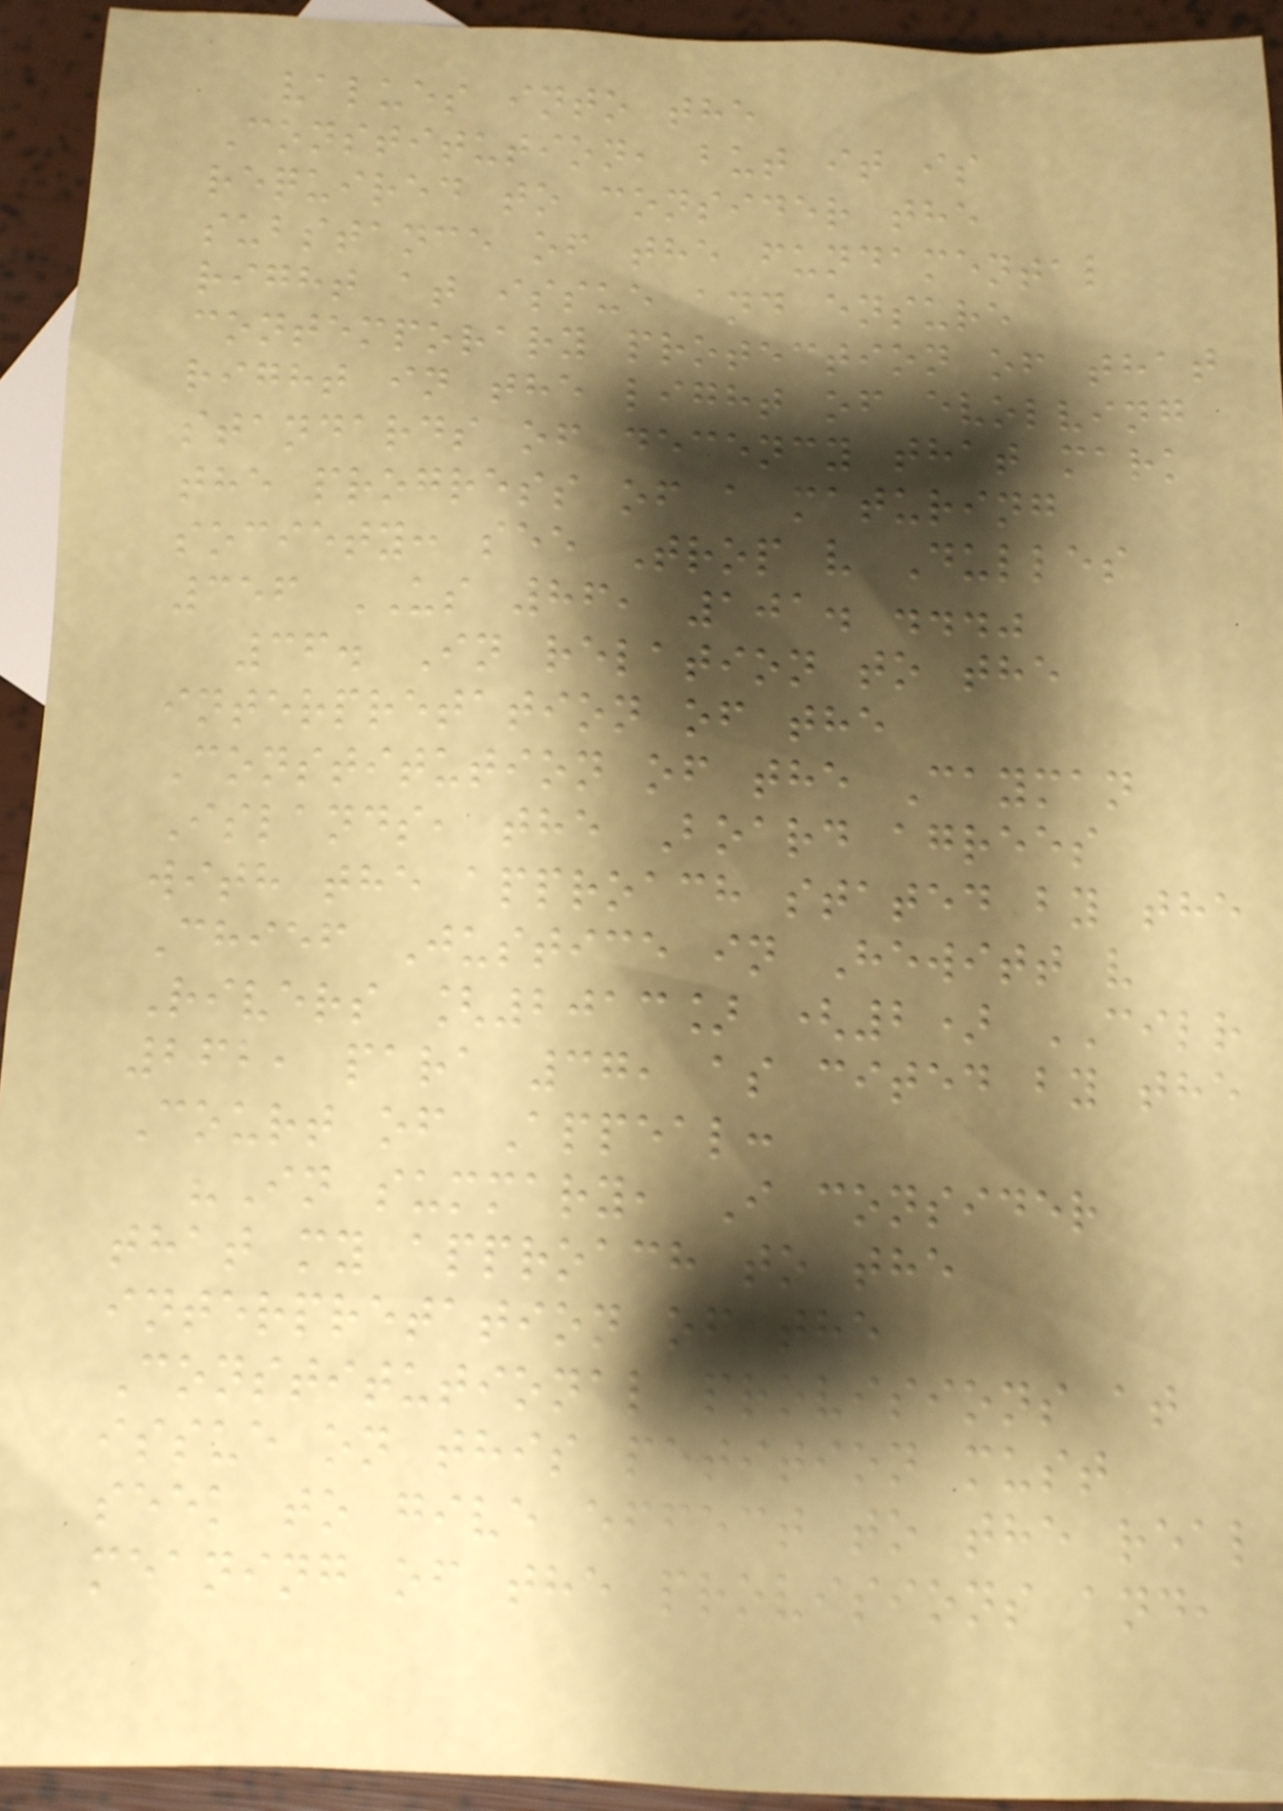values into the
Constitution, but it is
required to consider the
substance of the fundamental
right at issue and ensure
contemporary protection of that
right in the light of evolving
standards of decency that mark
the progress of a maturing
society: see Trop v Dulles
356 US 86, 101. ..."
36. In relation to the
interpretation of the
Constitution of the Cayman
Islands, the Board agrees
with the approach stated by the
Chief Justice in Hewitt v
Rivers [2013] (2) CILR
262, para 37, as cited by the
Court of Appeal:
"In summary, I consider
that my approach to the
interpretation of the
Constitutional provisions at
issue on this petition must
seek to give effect to the real
meaning of the provisions and,
